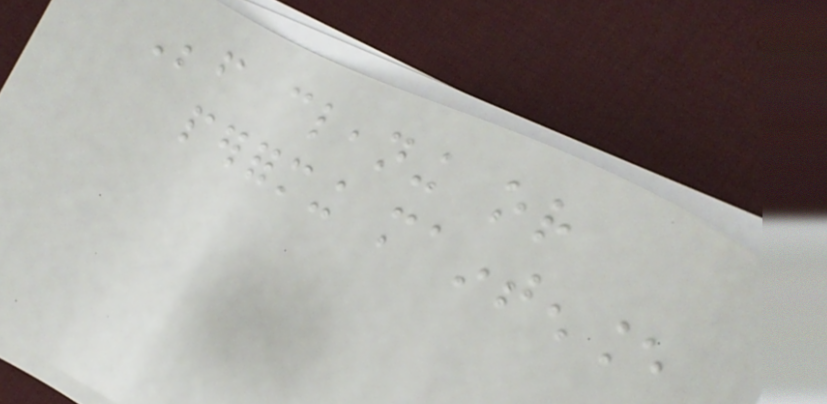Before cleaning or
performing maintenance
